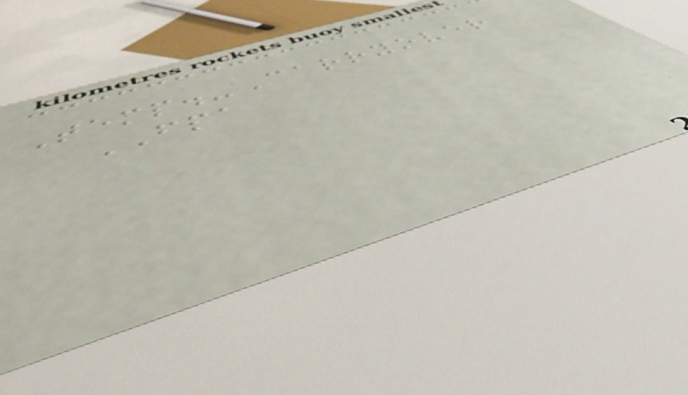Temp.-Carryover
FPA
